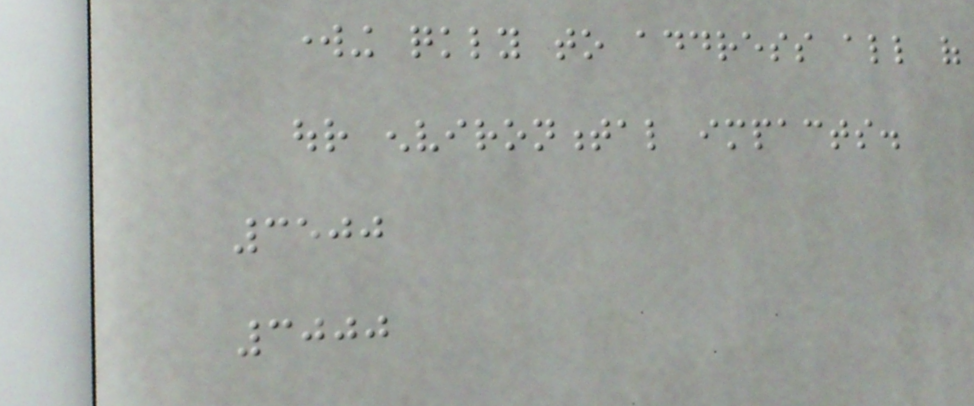working quickly to address all of
our environmental impacts.
3500
3000
